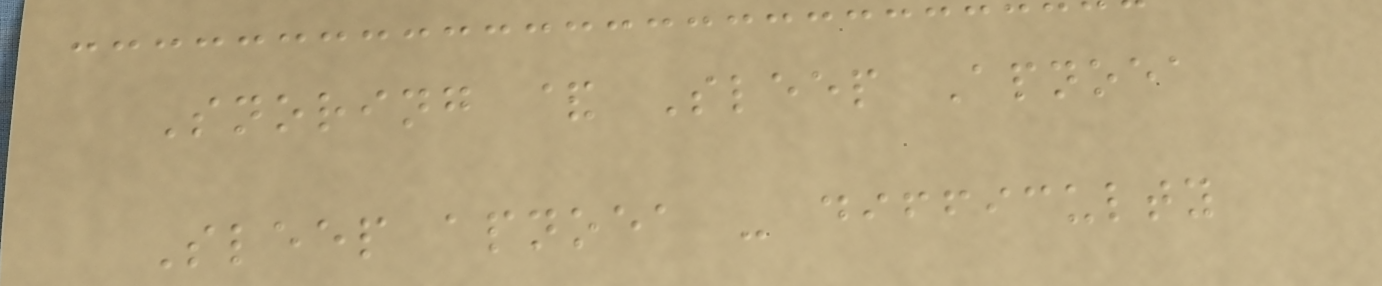Snoring & Sleep Apnoea
Sleep apnoea - difficulty
